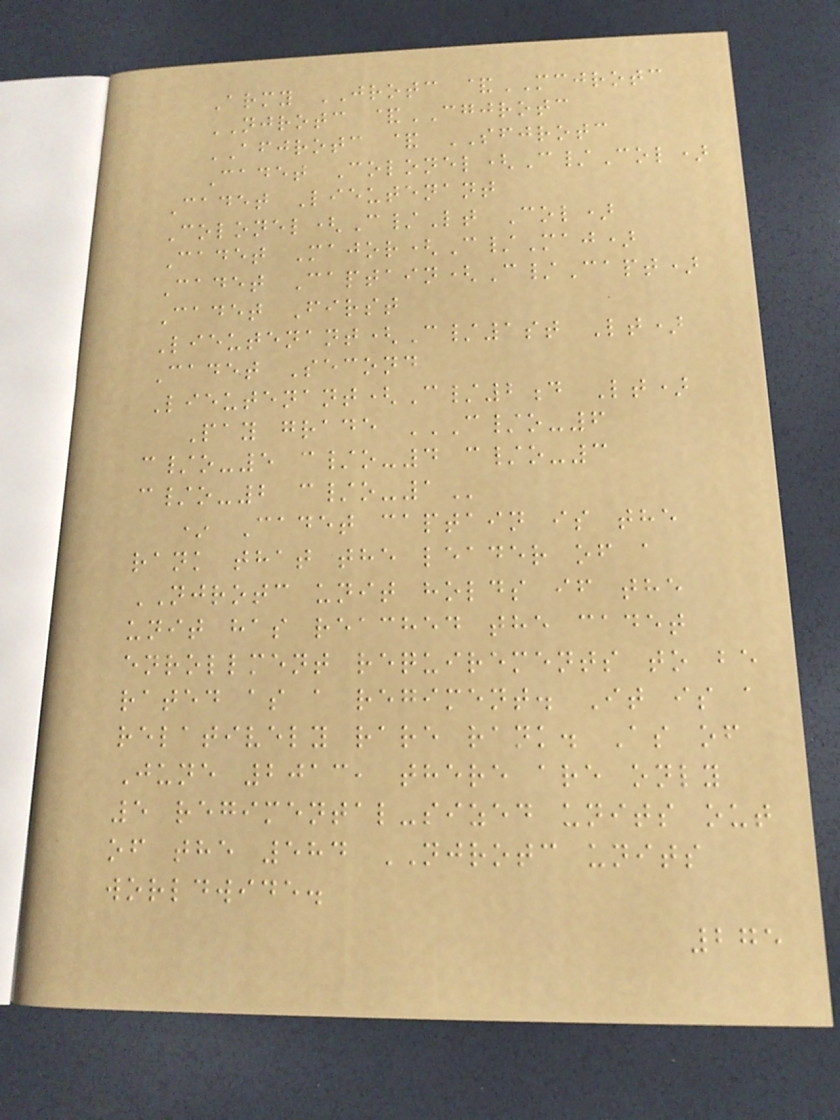Army JROTC &MCJROTC
NJROTC &CGJROTC
AFJROTC & SFJROTC
Cadet Colonel(C/Col)
Cadet Lieutenant
Colonel(C/Lt Col)
Cadet Major(C/Maj)
Cadet Captain(C/Capt)
Cadet First
Lieutenant(C/1st Lt)
Cadet Second
Lieutenant(C/2d Lt)
Pay grade C/O-6
C/O-5 C/O-4 C/O-3
C/O-2 C/O-1
* Cadet captain is the
rank that the leader of a
NJROTC unit holds if the
unit has reached the cadet
enrollment requirements to be
rated as a regiment. It is a
relatively rare rank. As of
June 2013, there are only
5 regimental-sized units out
of the 584 NJROTC units
worldwide.
275
